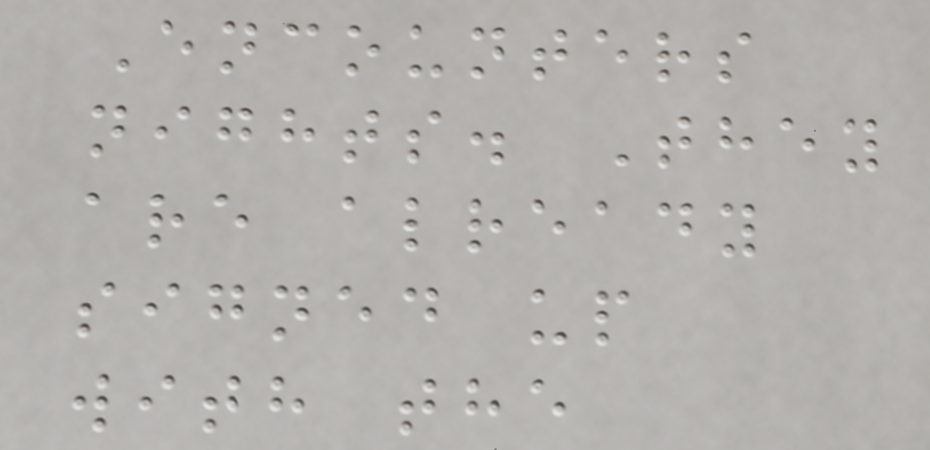Encounters
nights. They
are already
signed up
with the
